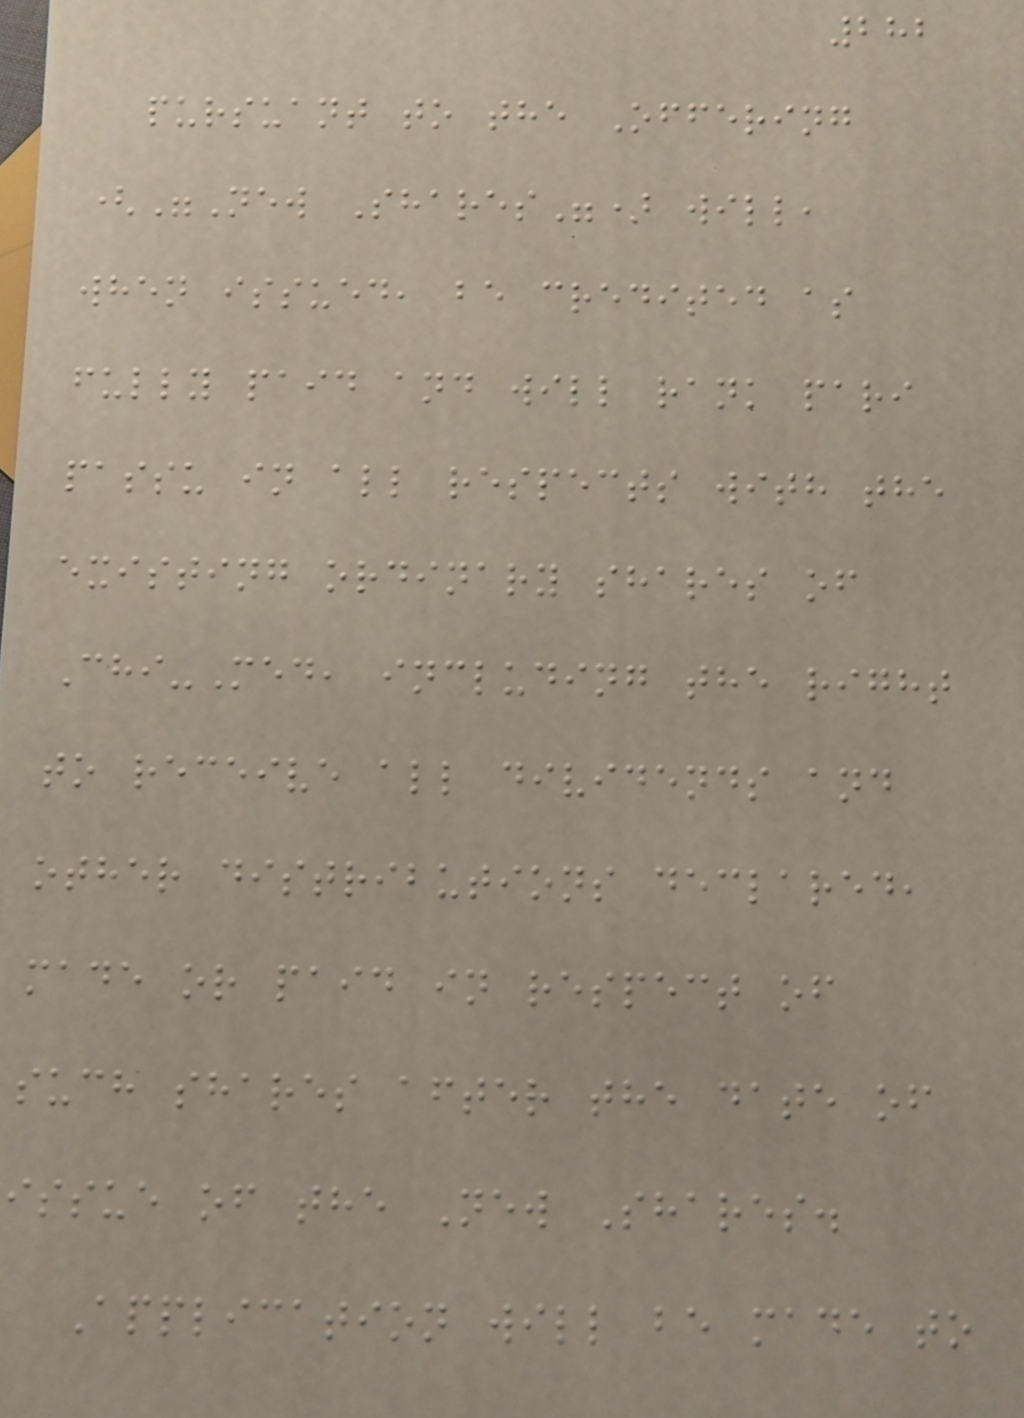282
pursuant to the Offering
("New Shares") will,
when issued, be credited as
fully paid and will rank pari
passu in all respects with the
existing ordinary shares of
Chi-Med, including the right
to receive all dividends and
other distributions declared,
made or paid in respect of
such shares after the date of
issue of the New Shares.
Application will be made to
